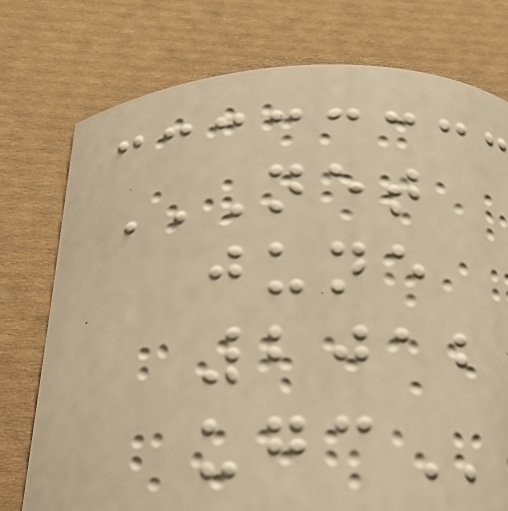NET
JUNE
2012
UGC
